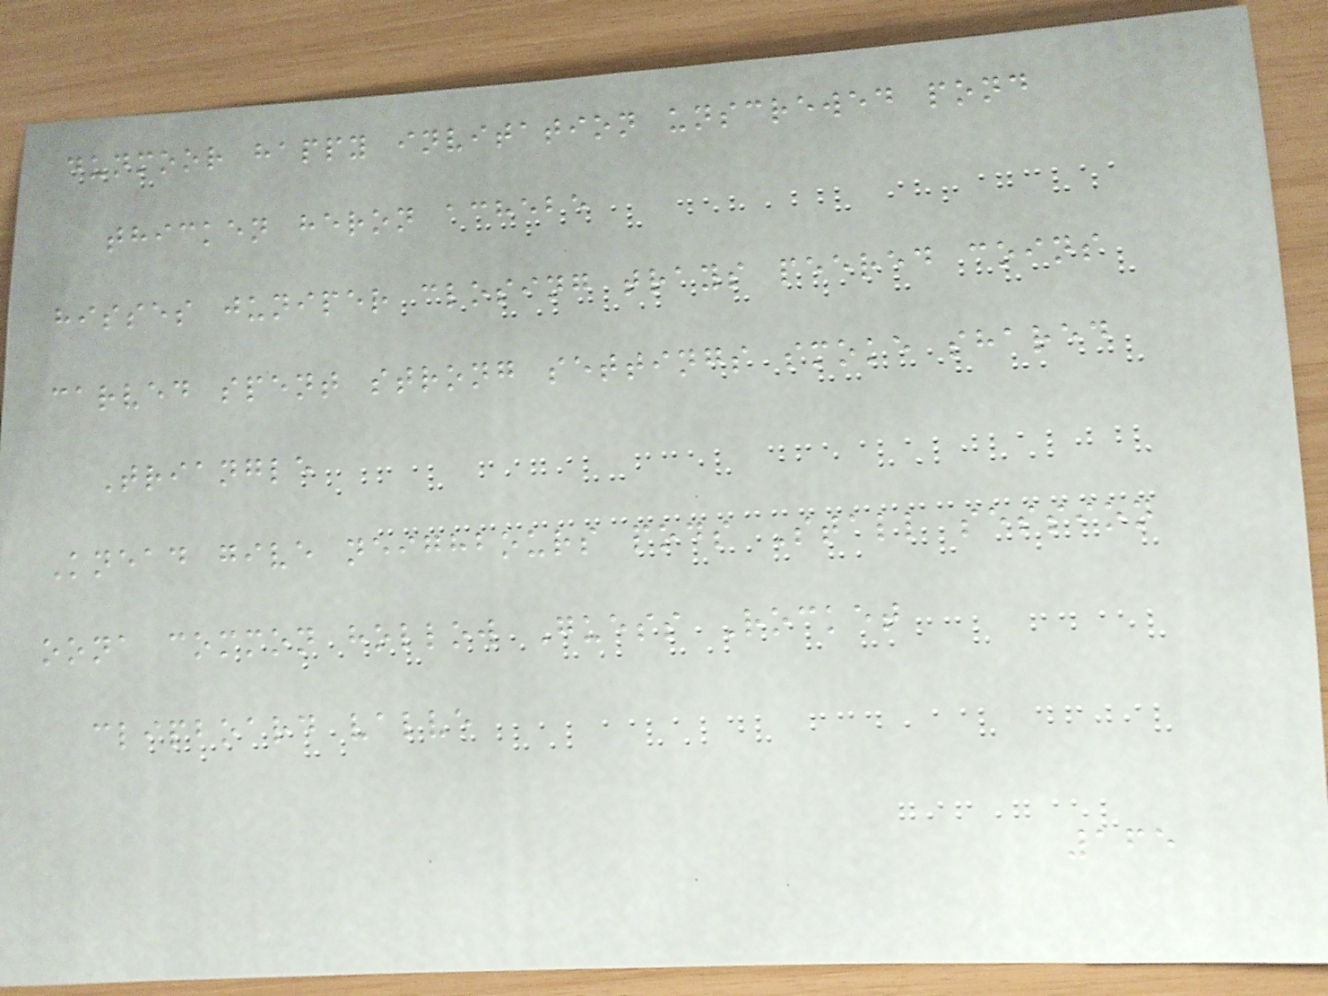dunmoor happy invitation unscrewed pond
thicken heron achebe
hisses juniper closing trays peered coins
carved spent strong settings smoke shared
Triangle
Knead give neighbours pods Stall session
oona common hollow Guess Rocket
clipboard valve
165
